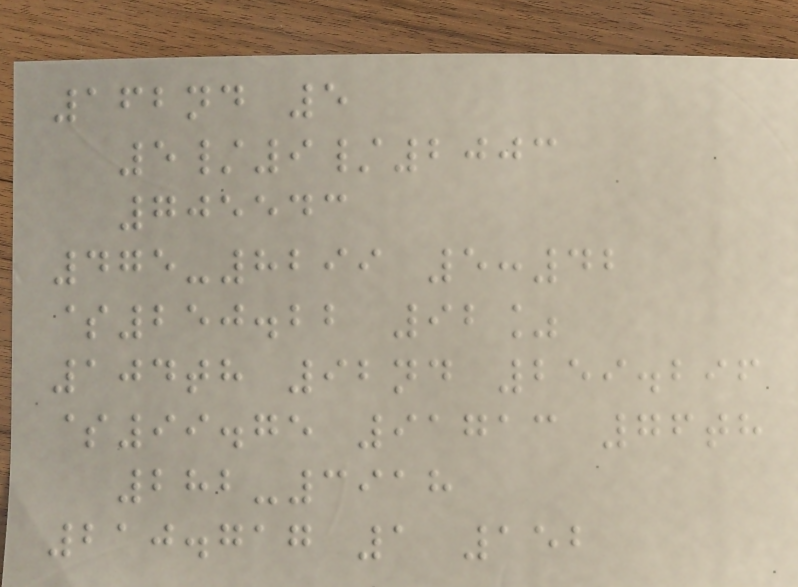162nd 5
5/9/2003
705543
475-8299 5:42
$250.22 92%
104th 92nd 259.296
$99.75 91713 76th
282-3918
210.717 1 152
